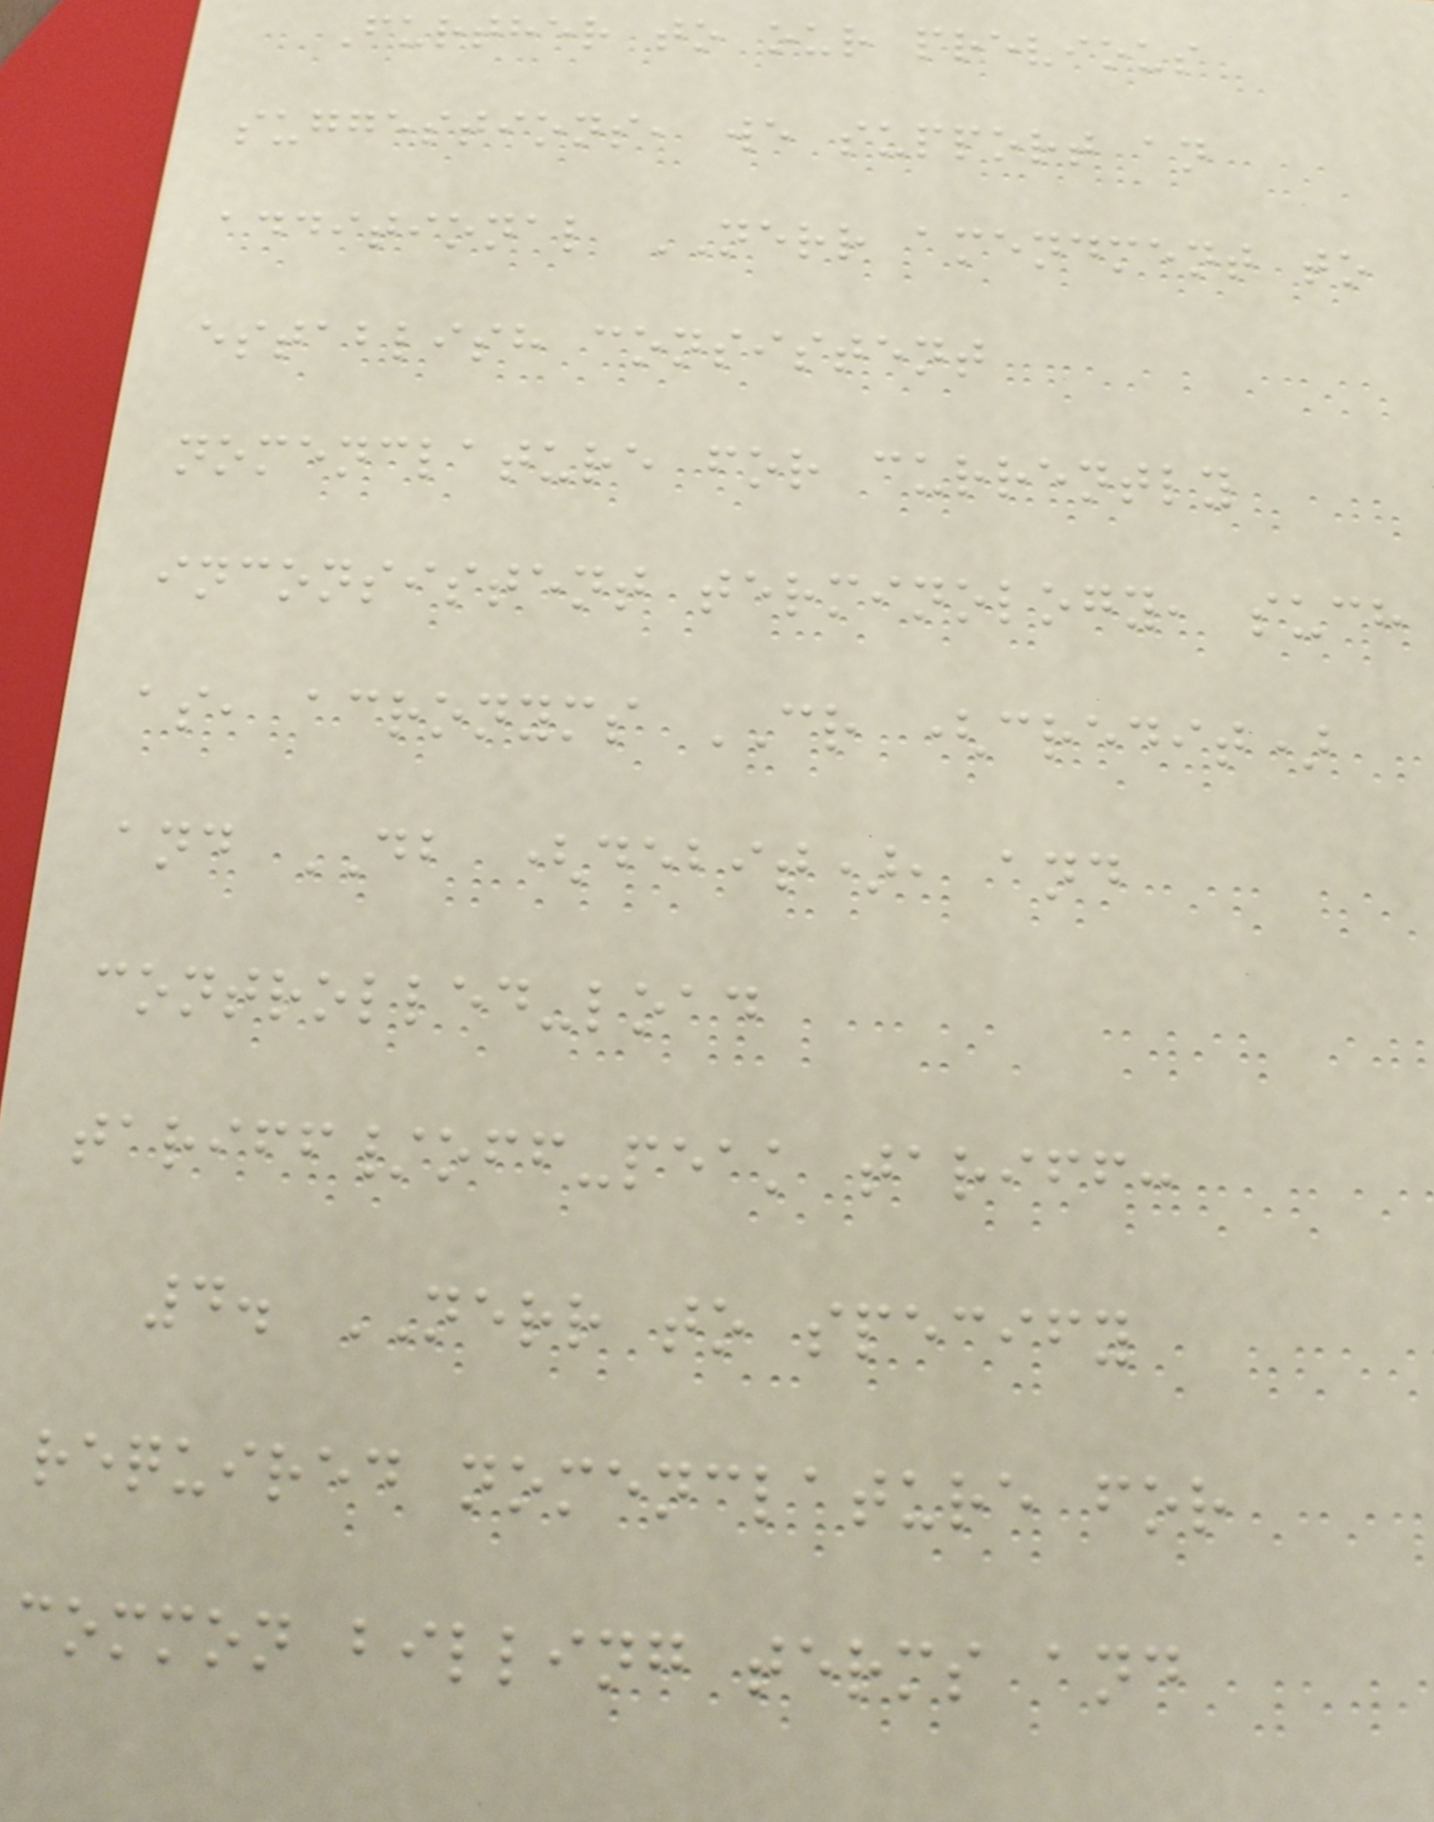Further to our previous
suggestions, we support an
additional NERR amendment to
establish consistent
nomenclature for currently
inconsistent terminology, such
as, acronyms CR (credit)
and DB (debit), and
controlled-load
tariff/off-peak tariff:
4. NERR to specify
required nomenclature for
common billing terms and
